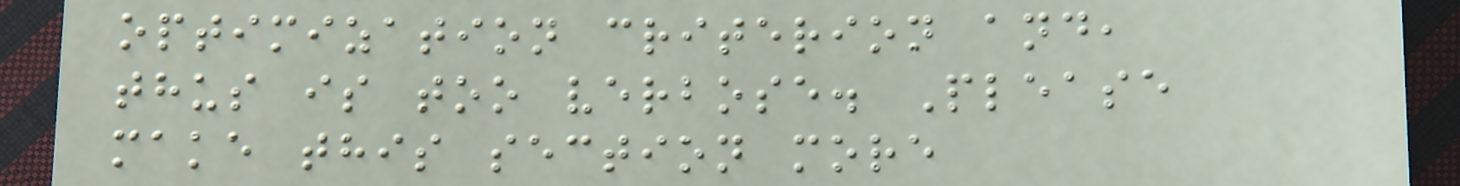optimization criterion and,
thus is too verbose. Please
make this section more
